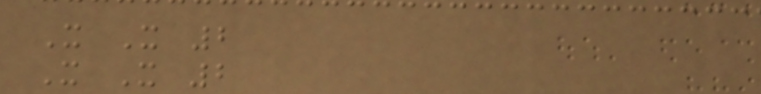X X 2
X X 2
